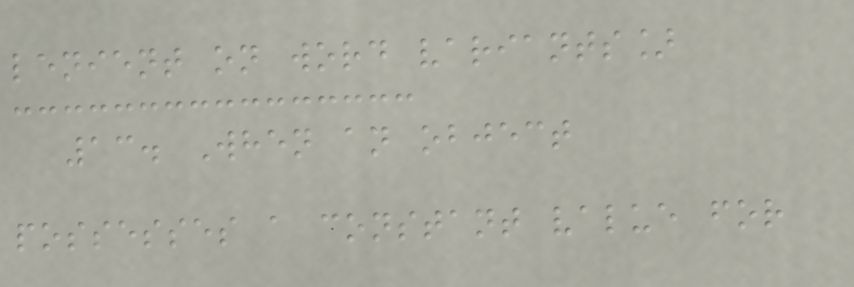lenient on word variants]
13. When an object
possesses a constant value for
